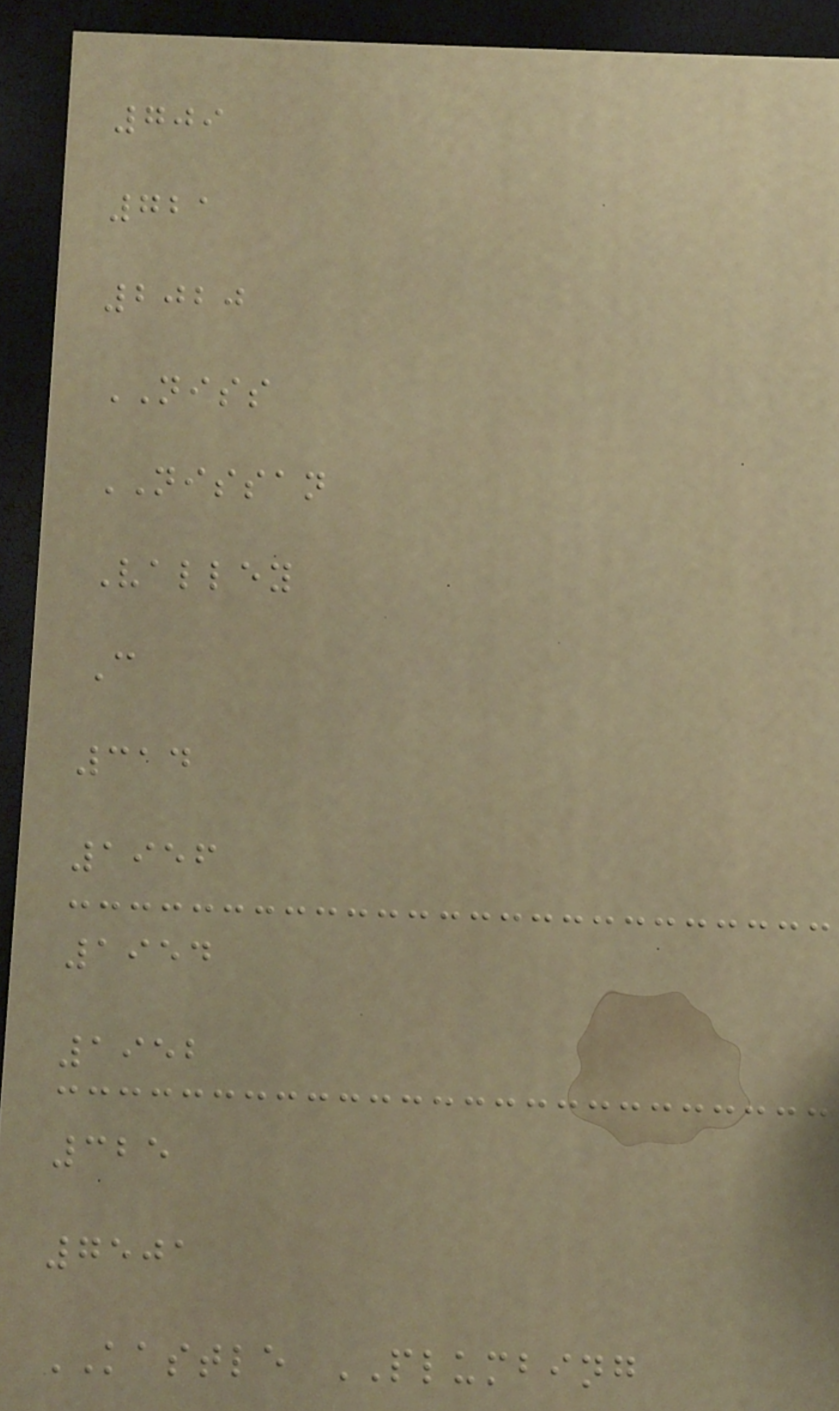709
721
2020
NISS
NISSAN
Valley
C
314
1956
1954
1952
325
7501
KASTLE PLUMBING
